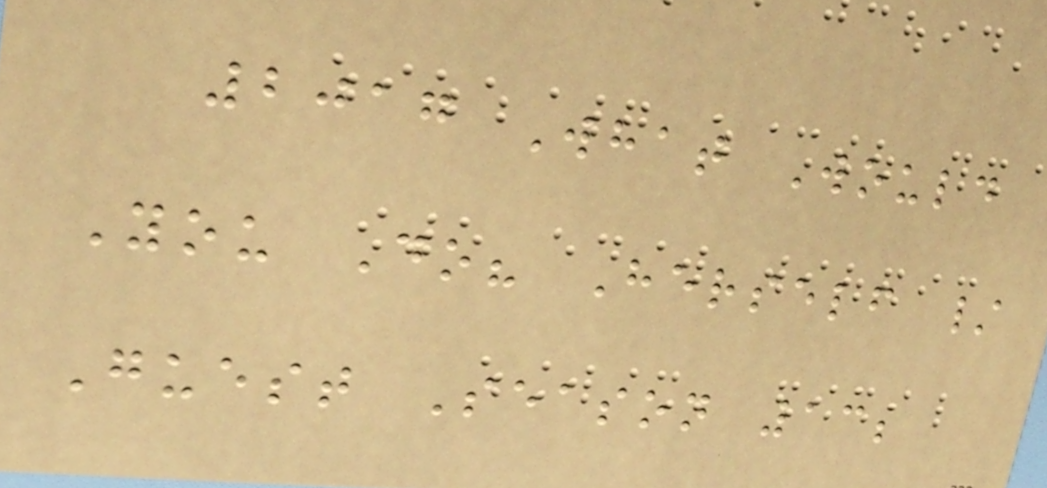2017 What Would
You Do? Herself /
Guest Season 13;
